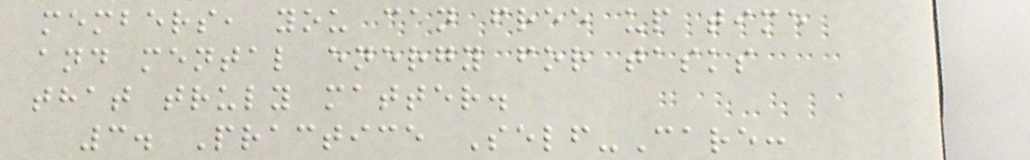members, you can free up time
and mental energy for tasks
that truly matter.
3. Practice Self-Care:
